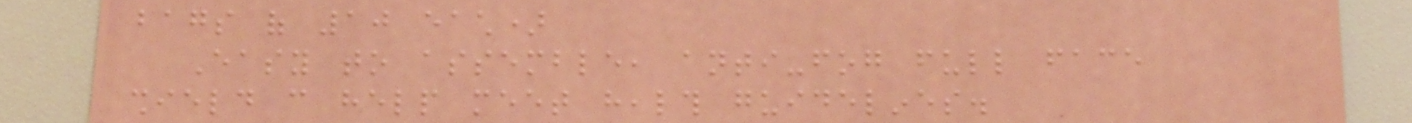bags of 10 each)
Easy to assemble, anti-fog full face
shield can help meet health guidelines.
